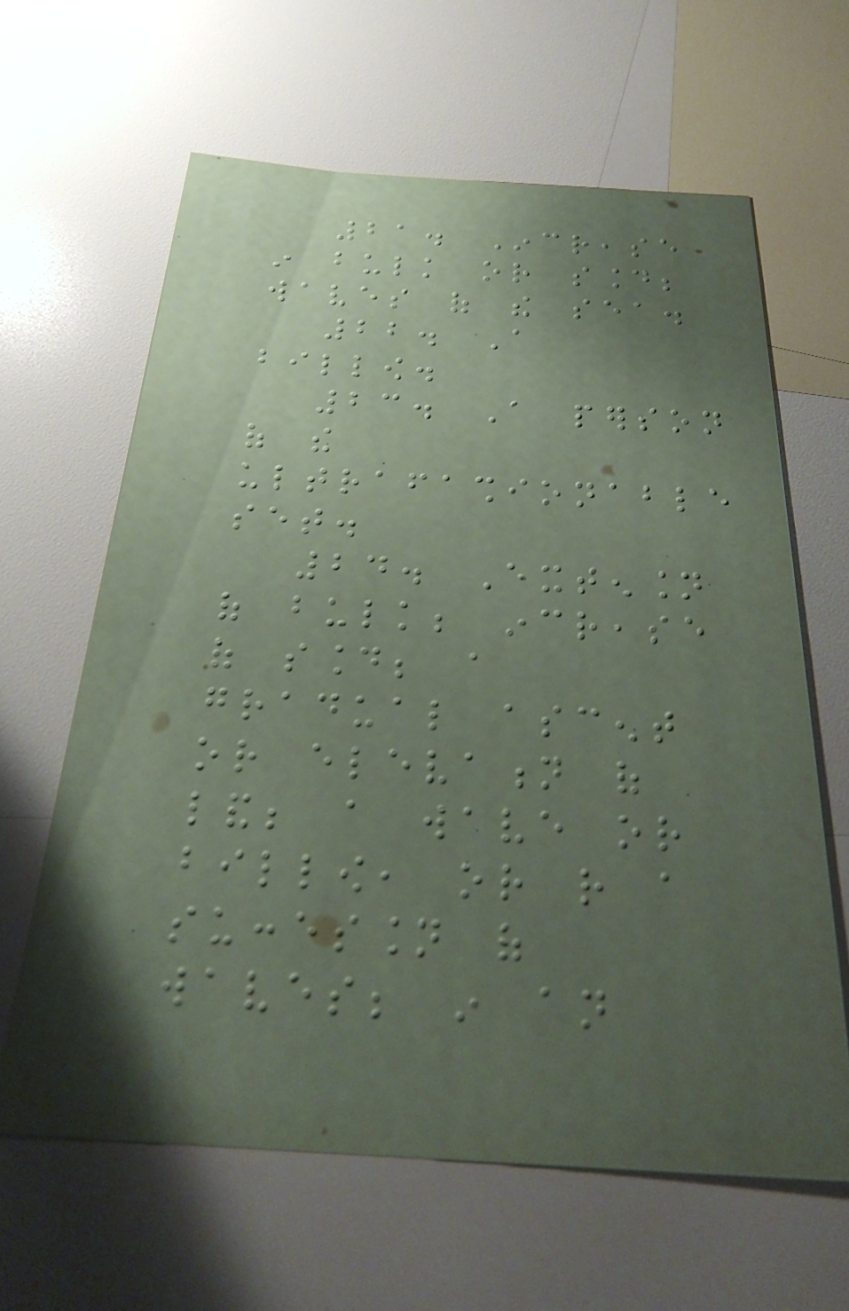21. Increase
in bulk or sound;
waves of the sea.
22. A
billow.
23. A person
of the
ultrafashionable
set.
24. Extension
of bulk; increase
of sound; a
gradual ascent
or elevation of
land; a wave or
billow, or rather a
succession of
waves; in an
